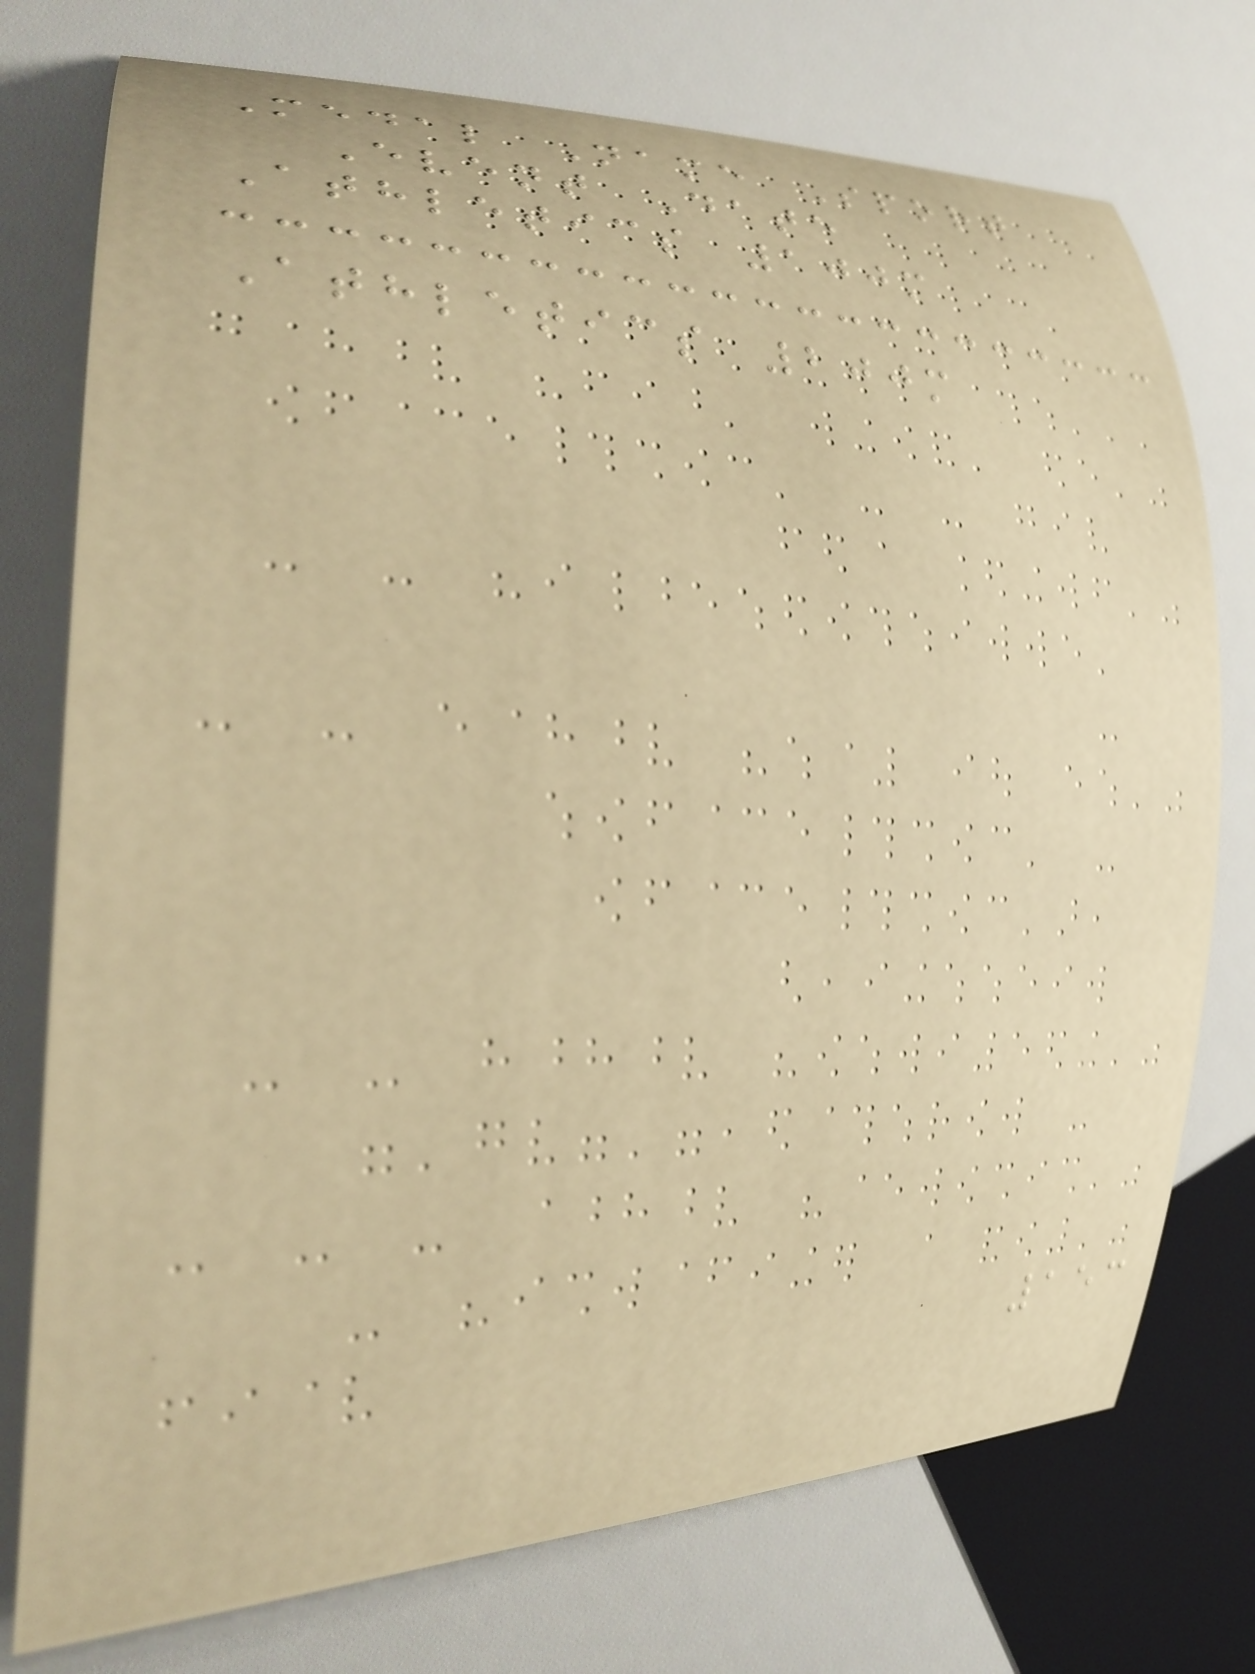Medal Name Sport
Event Date
Athletics 100m
Athletics 200m
153
